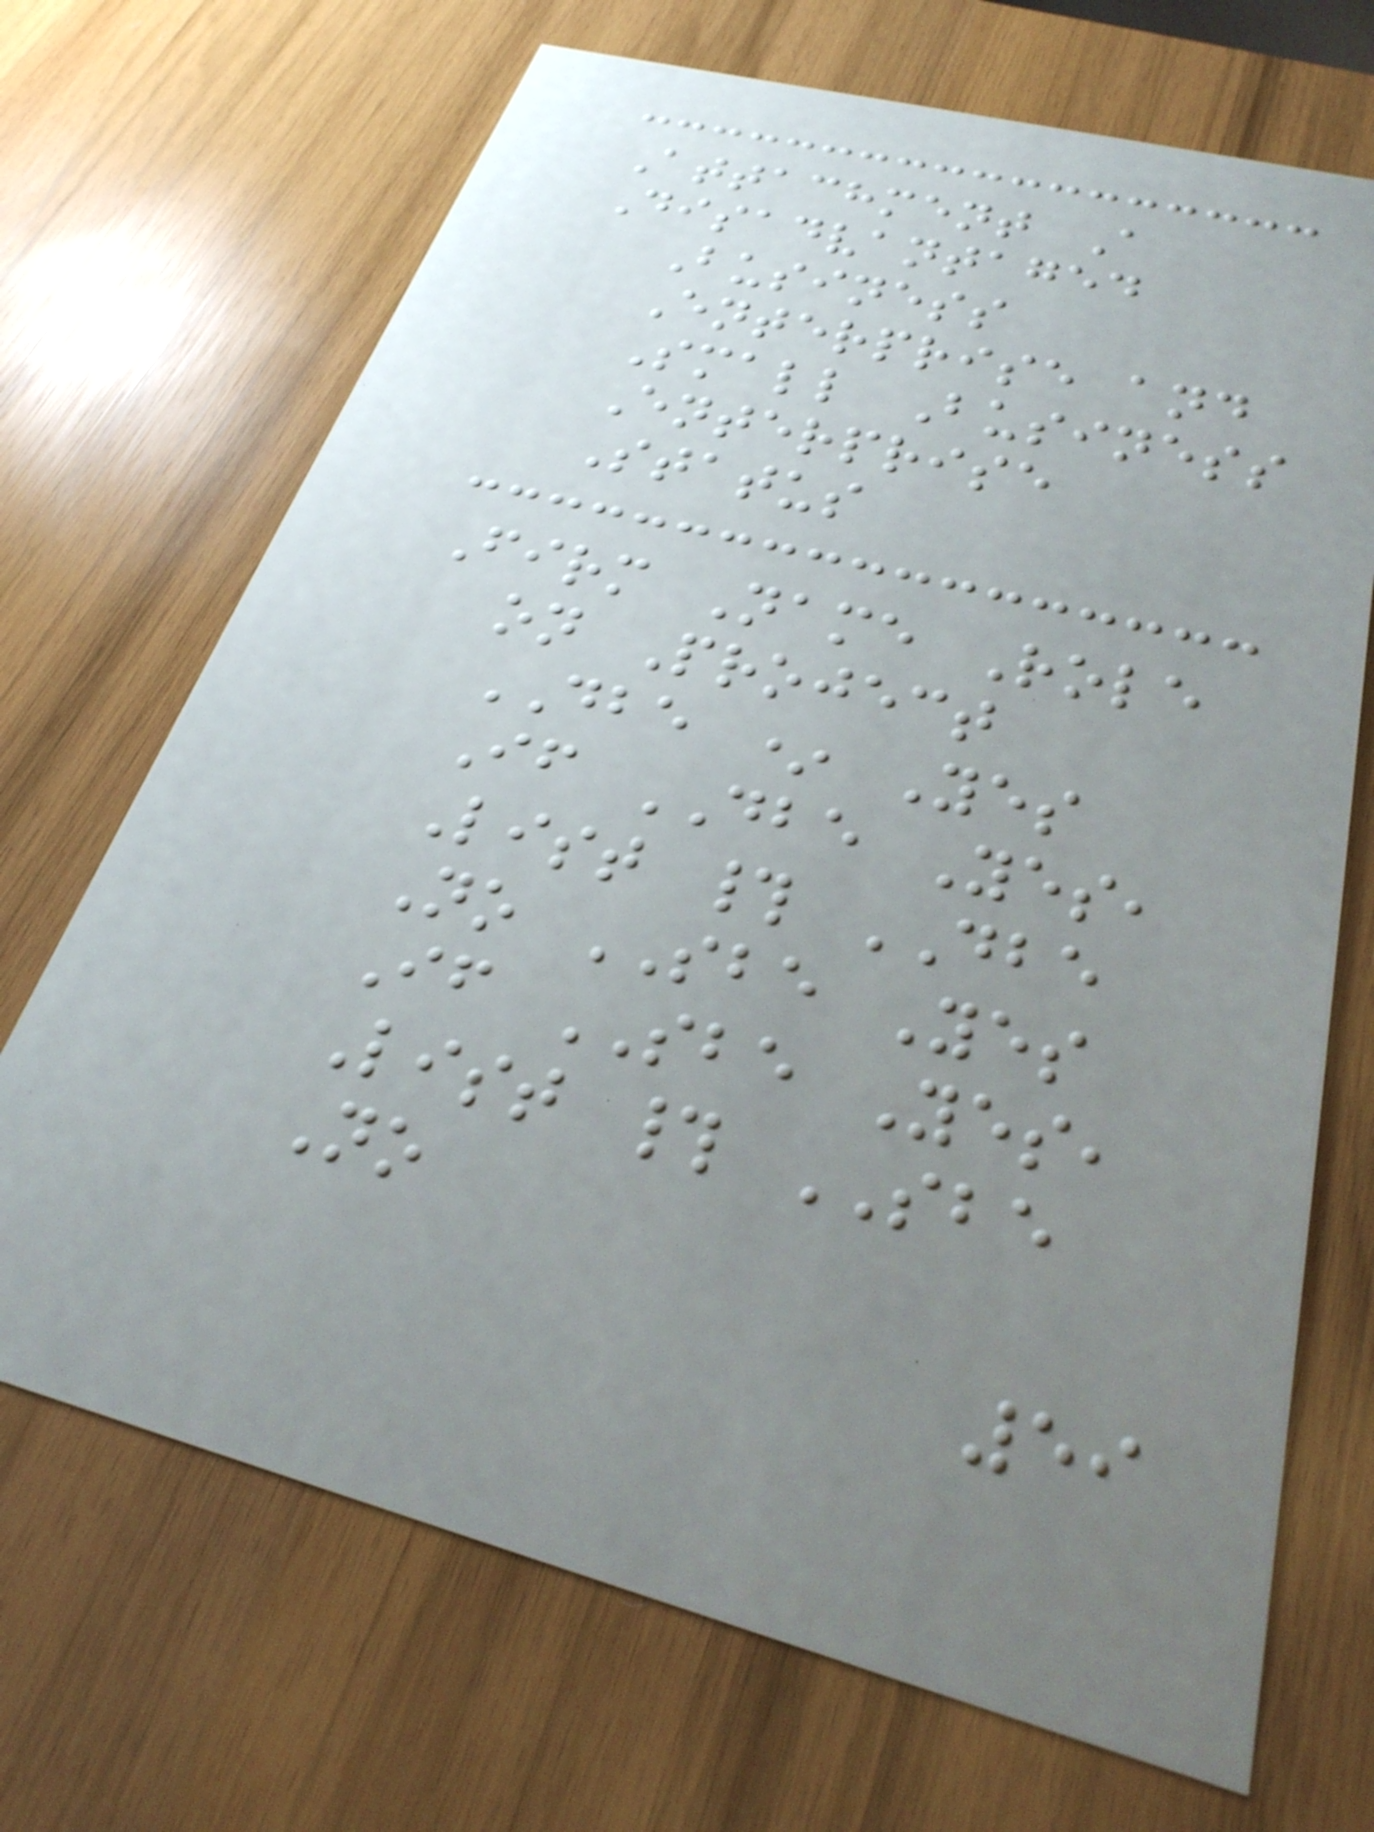Attachment A
Disadvantaged
Business
Enterprise and
Small Business
Enterprise
Status
Firm Name Role
on Project
DBE * Yes
If DBE Yes,
List # DBE
No SBE Yes
If SBE Yes,
List # SBE
No
59
